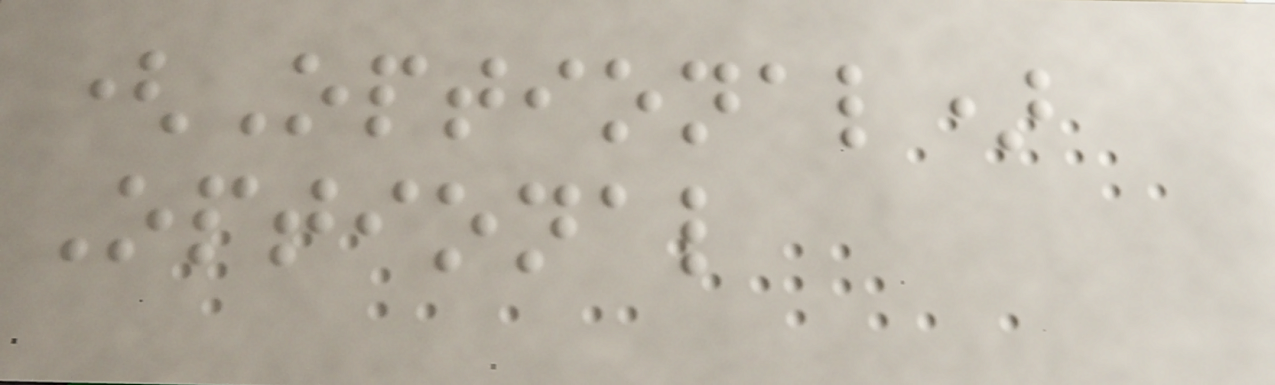(Optional)
Optional
